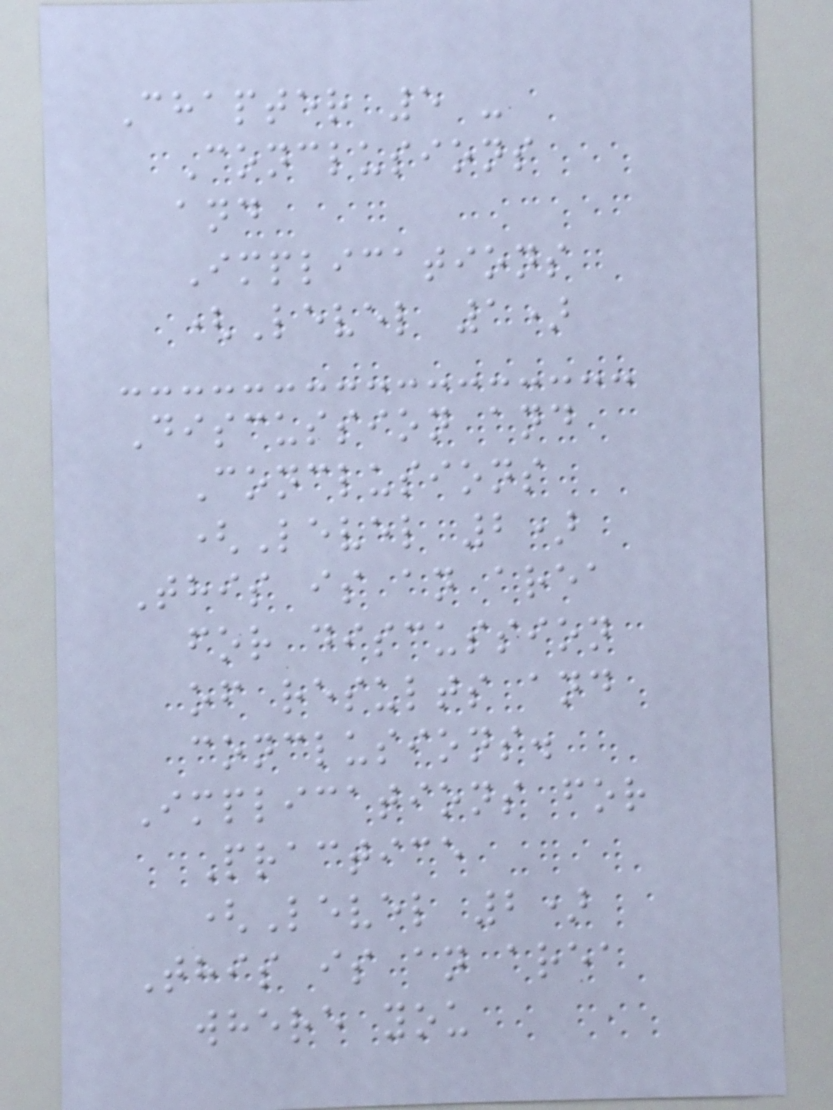Chapter 5 -
Conclusions
and
Implications
(Level 1)
Discussion and
Conclusions
(Level 2)
This is an area
for discussion
of results and
conclusions.
Implications for
Practice
(Level 2)
This is an area
where you
